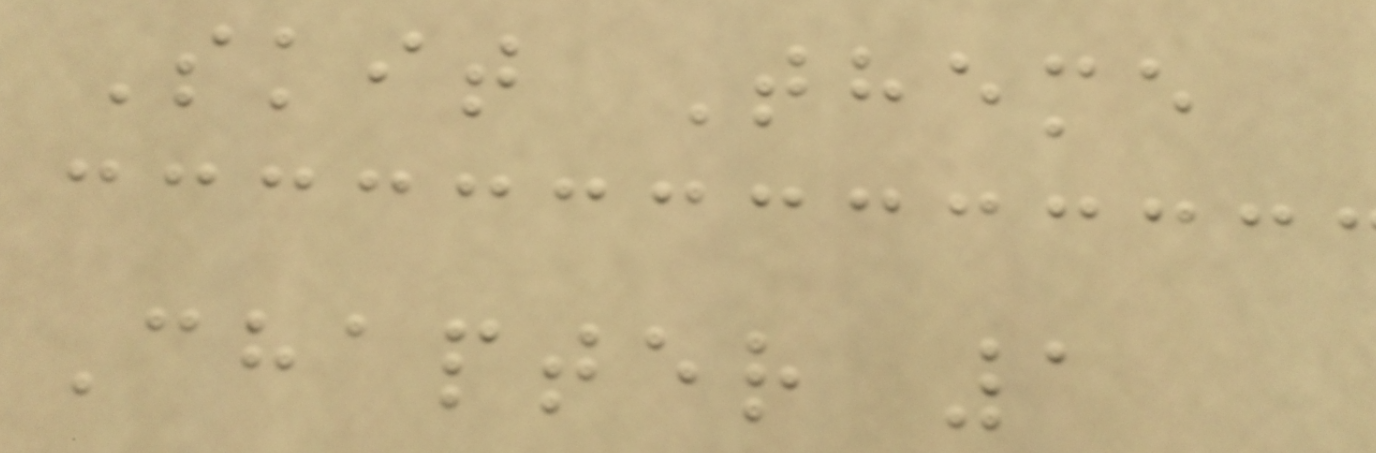Skit Theme
Chapter 1
